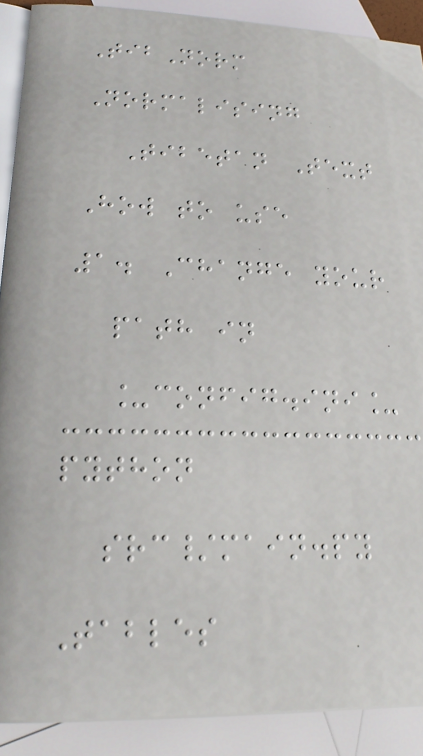TibNorm
Normalising
Tibetan Text
How to use
1. Change your
path in
_config.ini_
python
src/main.py
Tables
